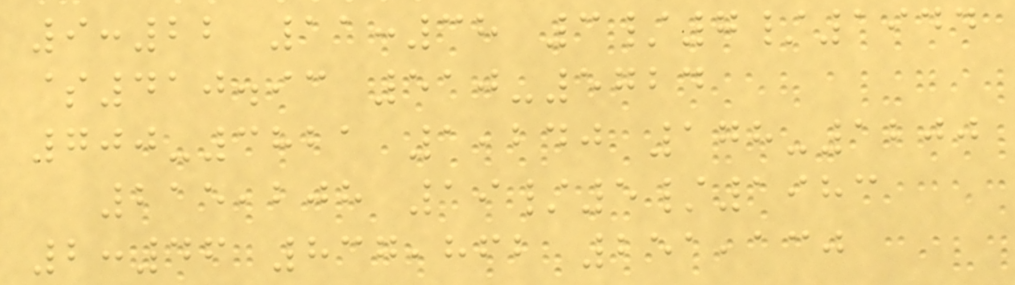9:22 11:38 3/7/1944
$410.93 510-5724
700-3821 1,240 178-1200
215,208 19/5/1983
2:46 837,862 251,130
